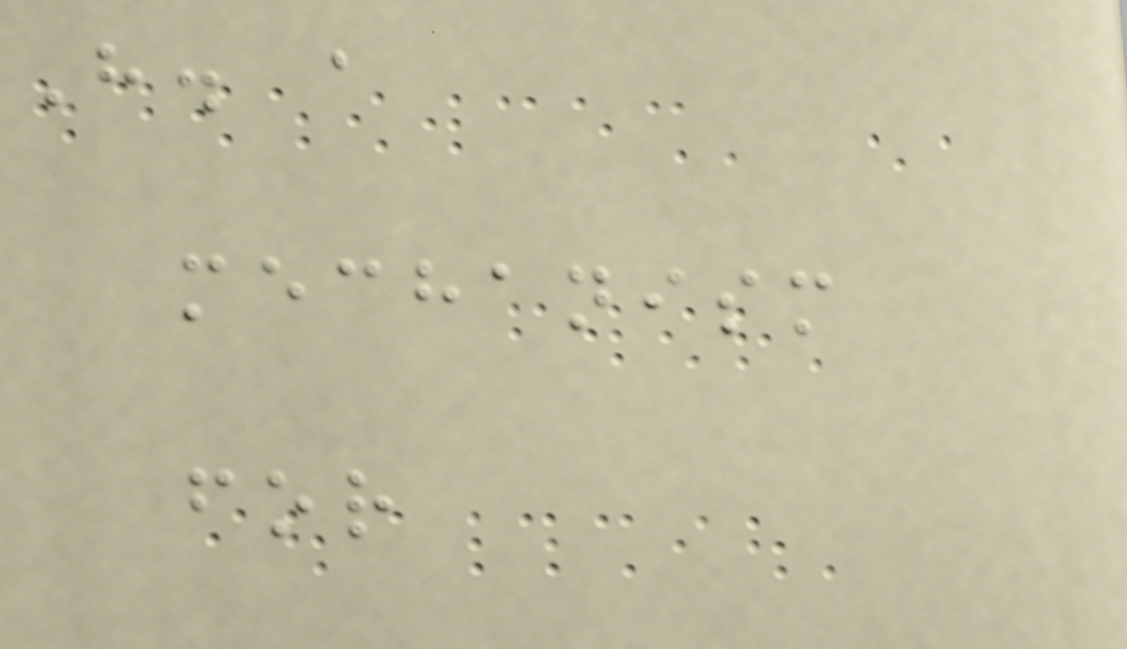H. a
mechanism
for
